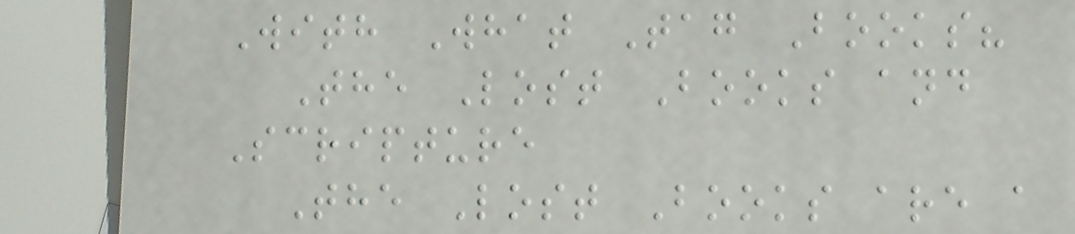With What Tag Books?
The Lost Books and
Scripture
The Lost Books are a
